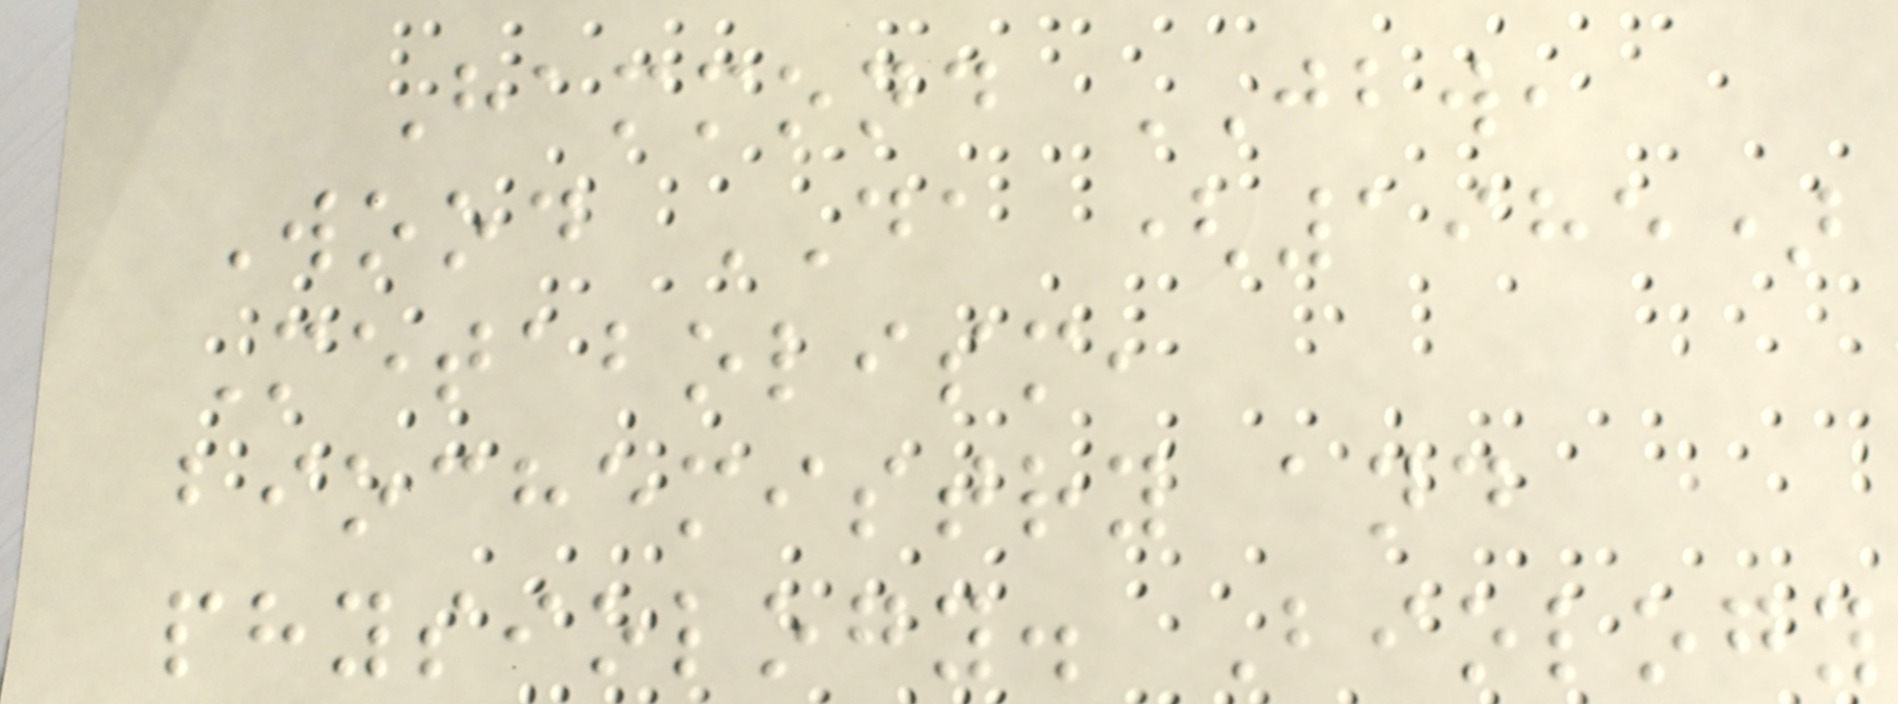Hammond JBW,
Wood DA (1985)
Metabolism,
biochemistry and
physiology. Biology
